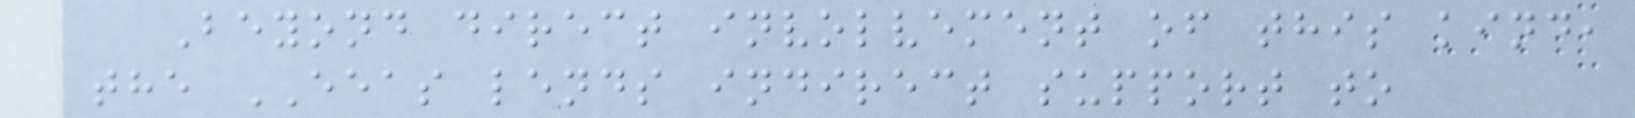Beyond direct involvement of this kind,
the EEAS lends indirect support to
